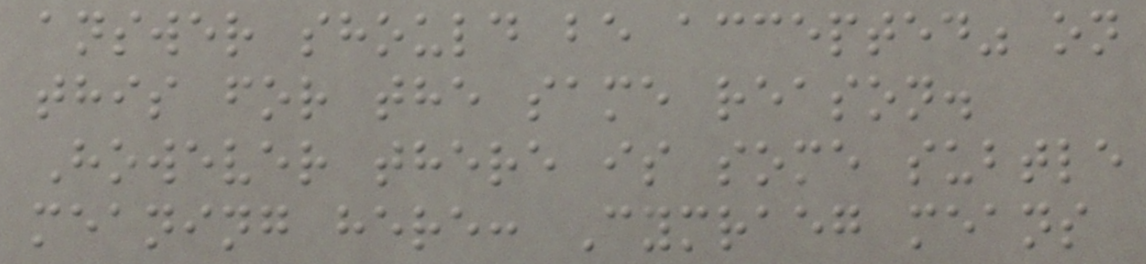answer should be accepted" on
this for the same reason.
However there is some subtle
meaning here: Cymraeg means
